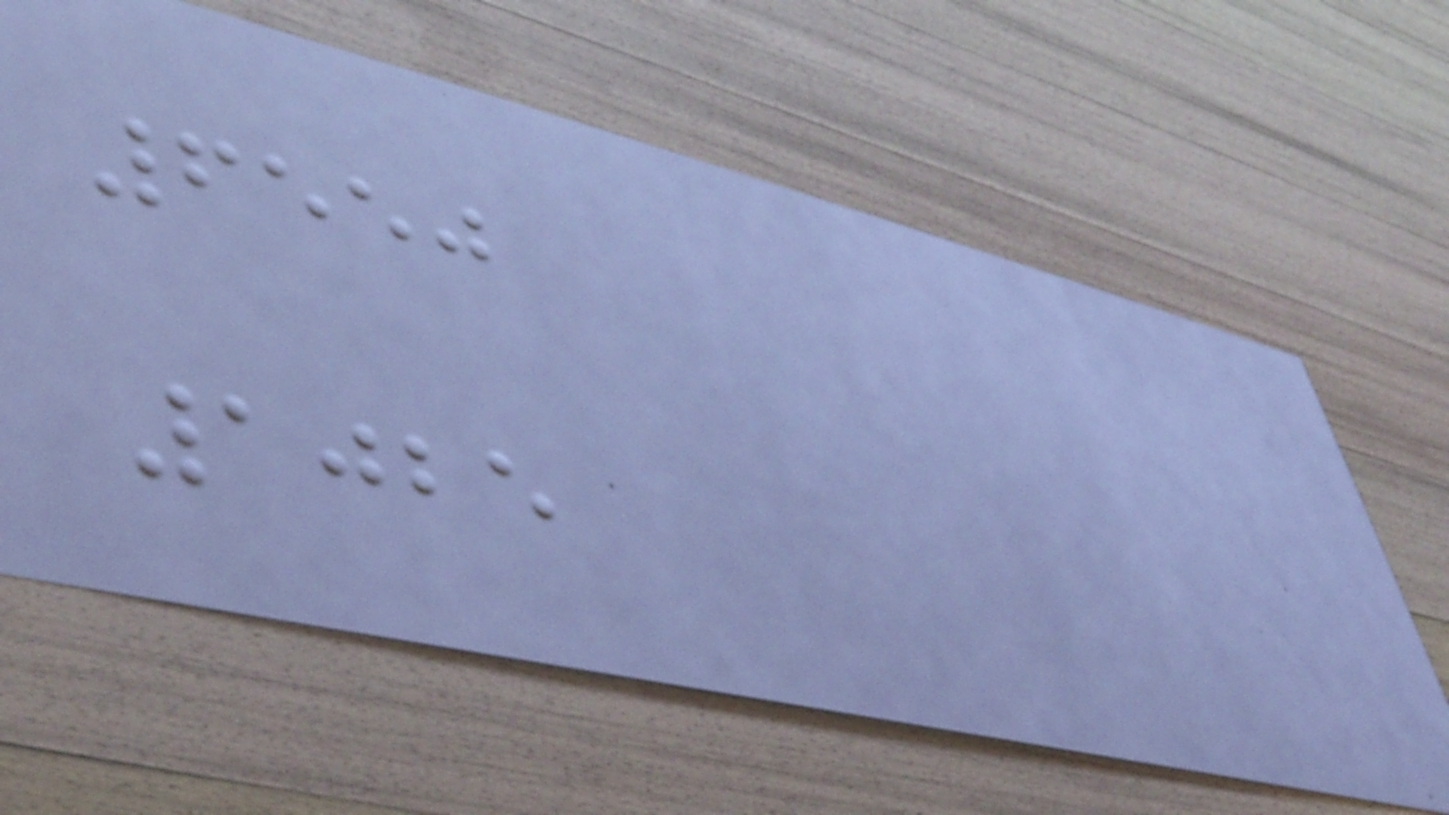6550
1025
